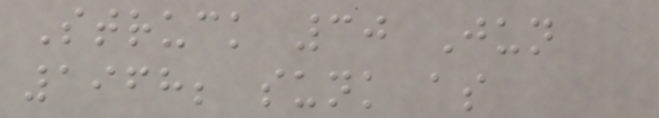Struck 30 Jun
1968; sunk as
